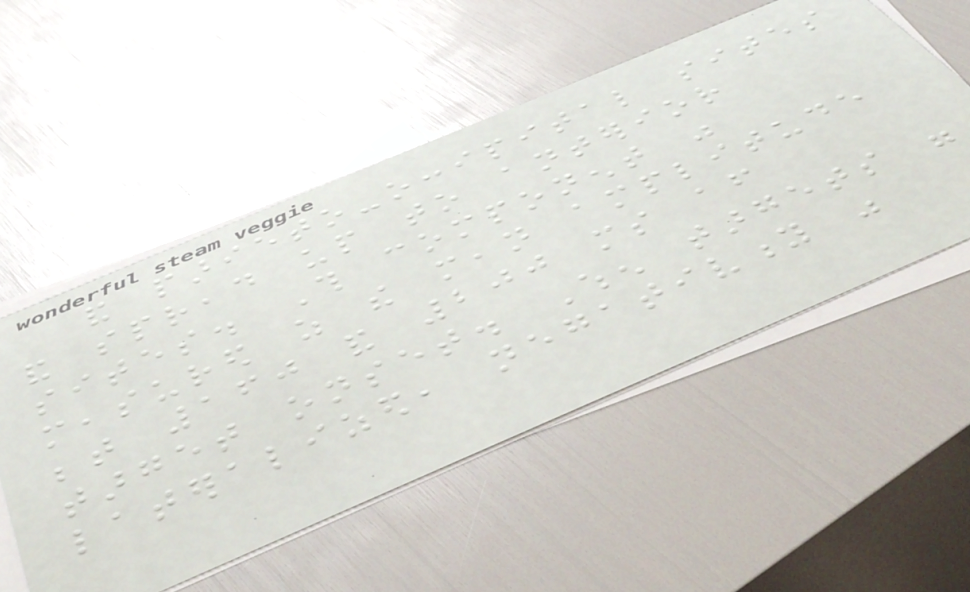and parieto-occipital sites
and spread up to anterior
sites. This component was
measured as the mean amplitude
between 160 and 200 ms after
target onset. When targets were
lateralized, negativity was
